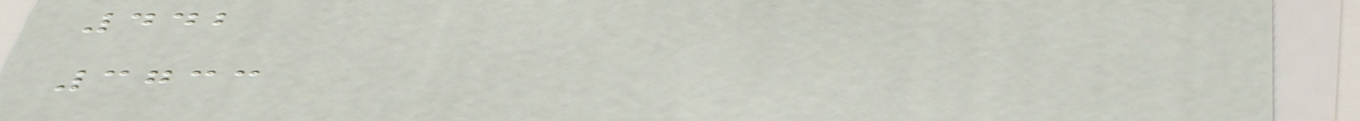442
3733
